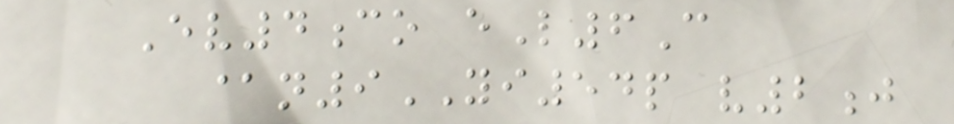Ev4co eL6C
@n9YI54p v2j
